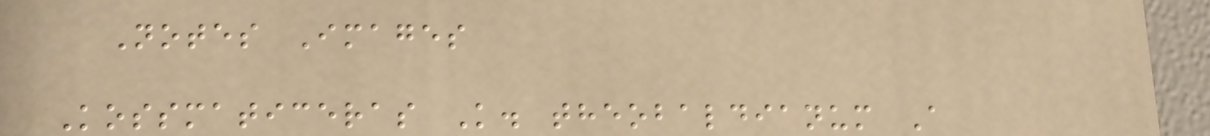Notes Images
Kossmaticeras K. theobaldianum A
